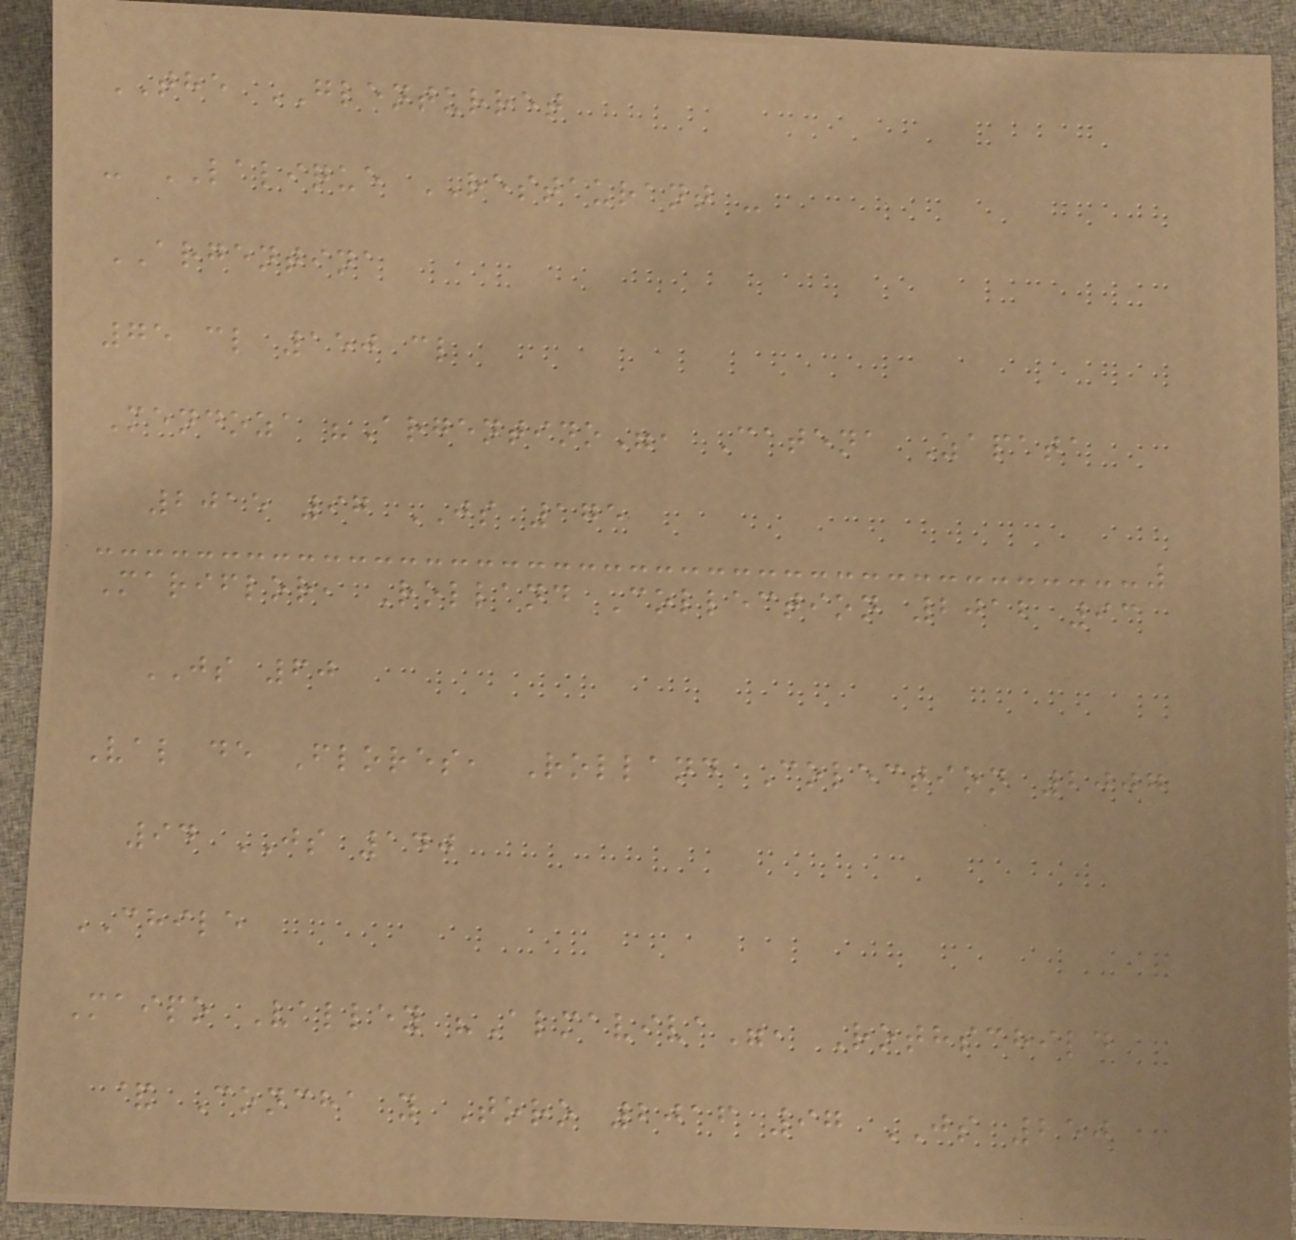THE GLENTURRET
- LALIQUE RESTAURANT -
ARGENTINA
75 cl 150 cl
Mendoza "Argentino", Catena Zapata
2015 97 JS 175
Mariflor, Rolland Collection 2012 93
JS 60
Val de Flores, Rolland Colection 2007
94 JS 140
CHILE
Maipo Valley "Almaviva", Rothschild
& Concha y Toro 2016 97 JS 250
